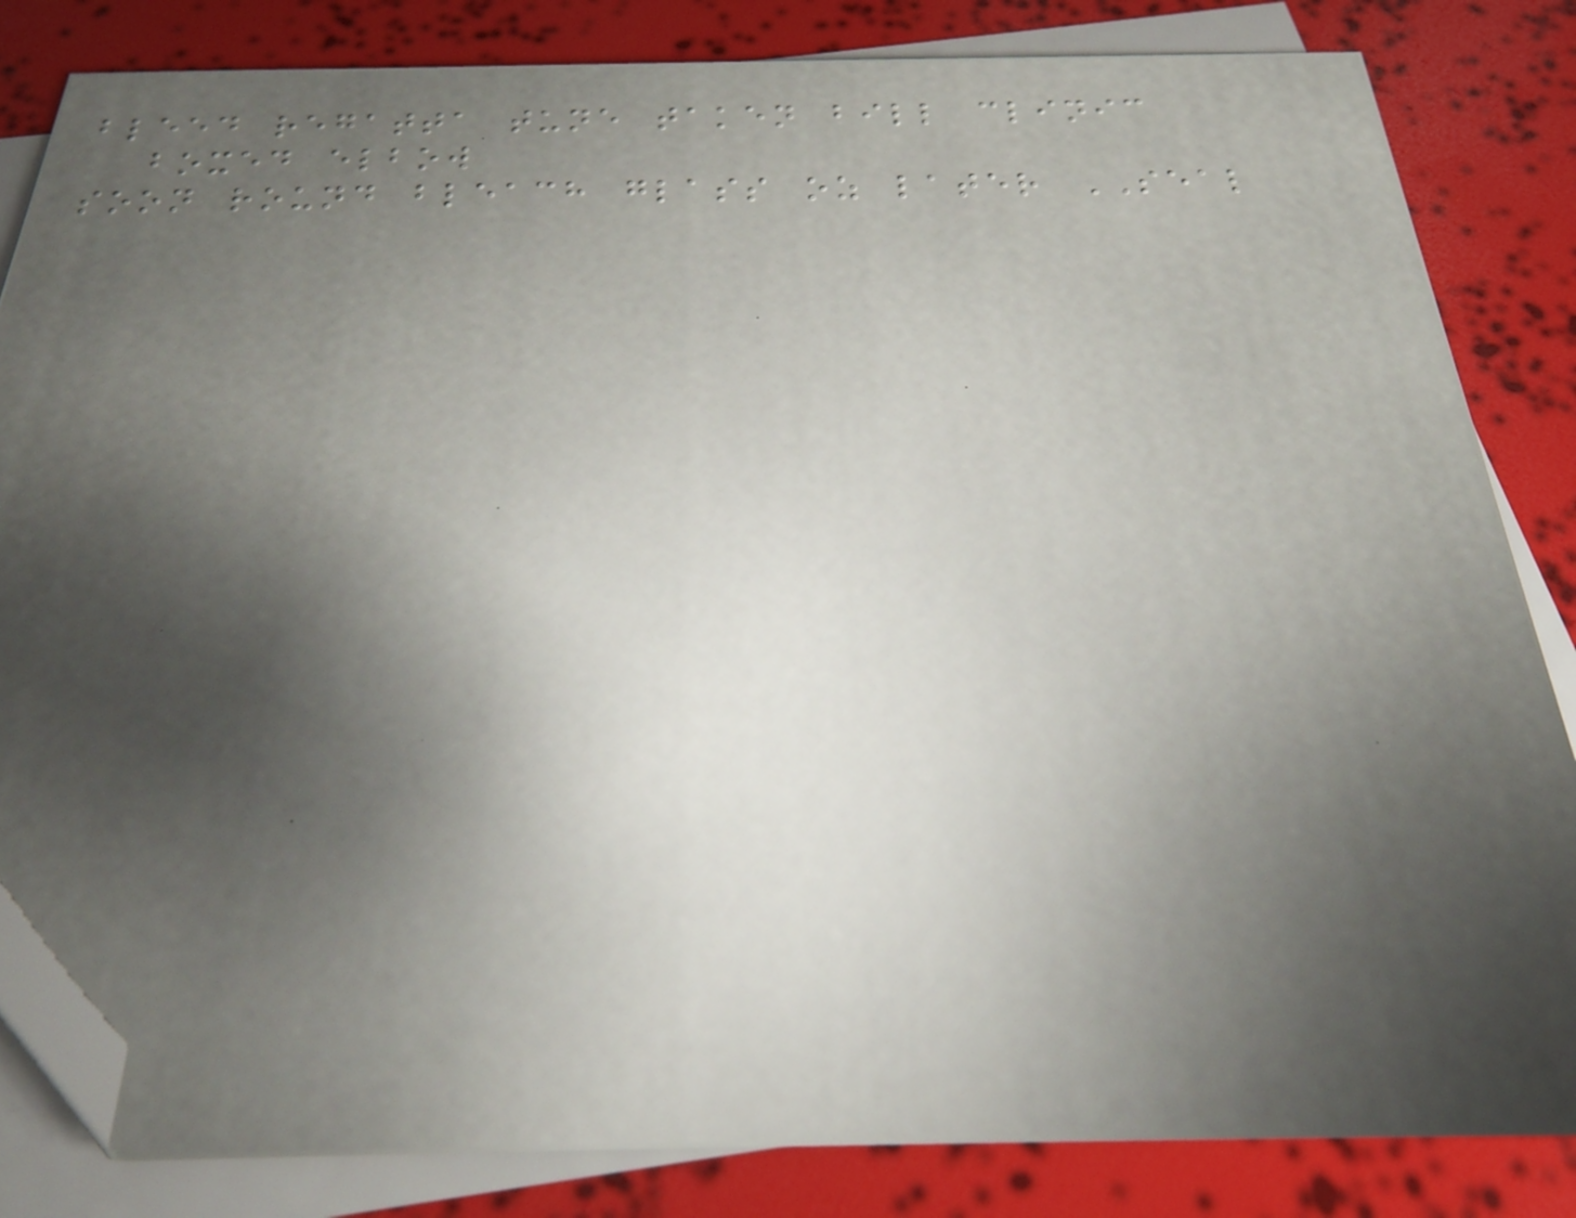bleed regatta tune taken bill clinic
boxed elbow
soon round bleach glass oz later SEAL
